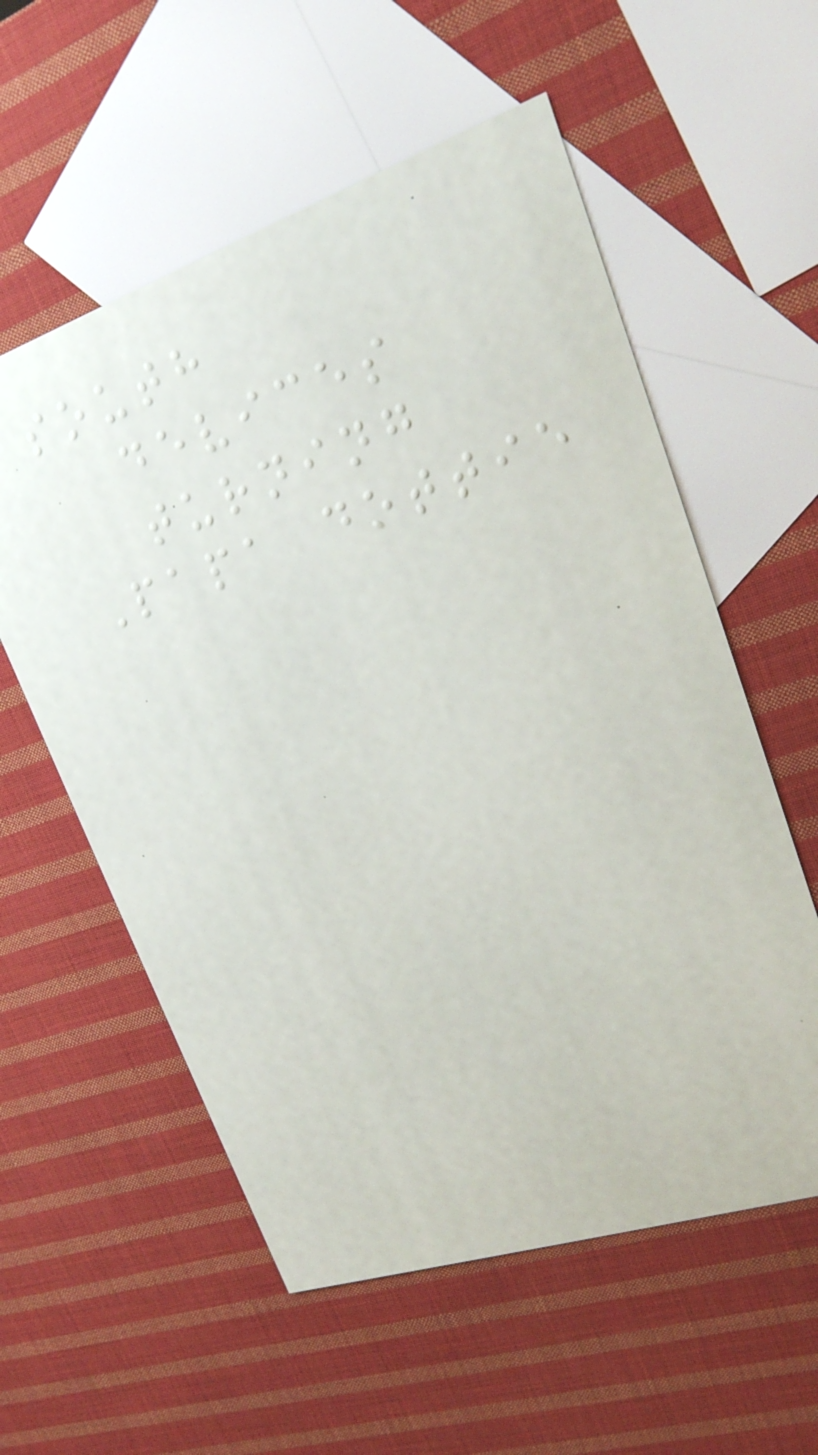south
devices
turning
Papa dottie
